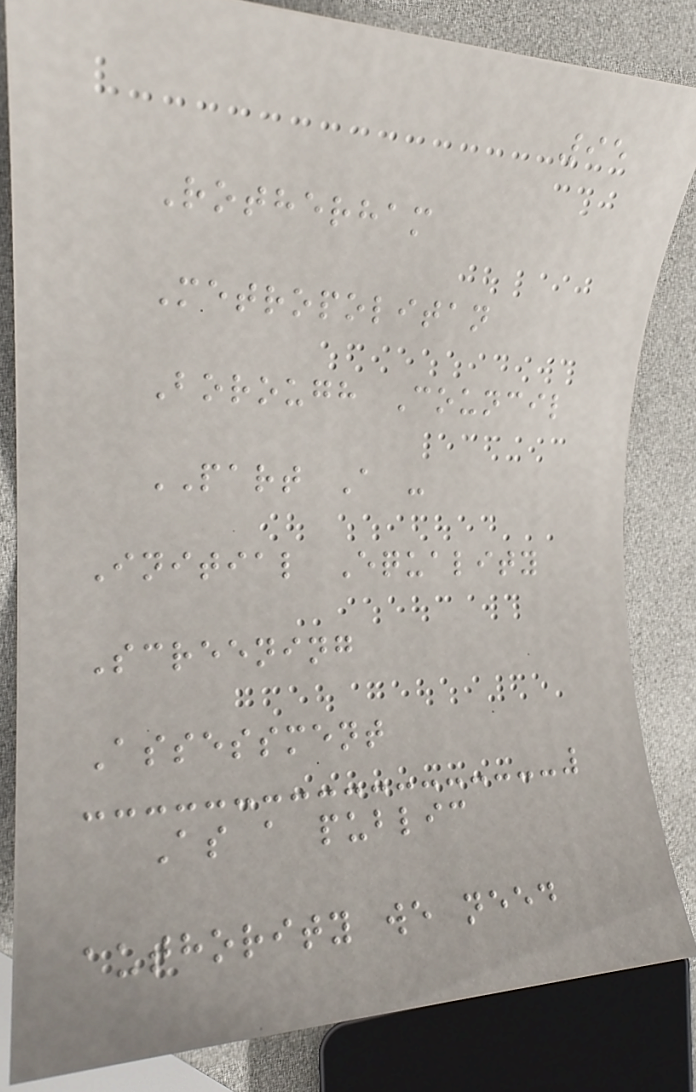95
Rotherham
Metropolitan
Borough Council
PART A -
Initial Equality
Screening
Assessment
As a public
authority we need
